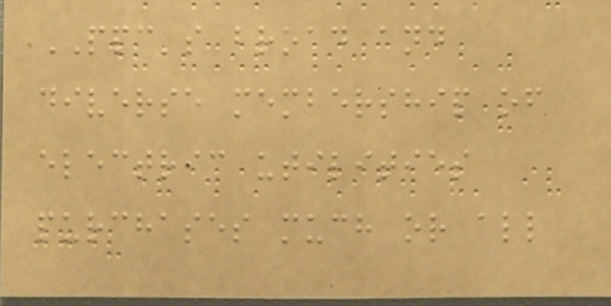PPC's broad and
diverse membership of
electric utilities
purchases much or all
